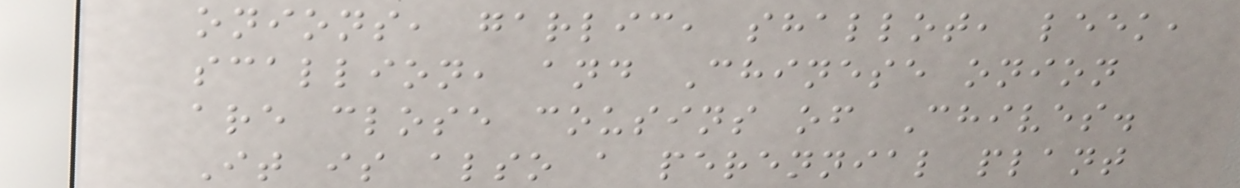onions, garlic, shallot, leek,
scallion, and Chinese onion
are close cousins of Chives.
It is also a perennial plant
